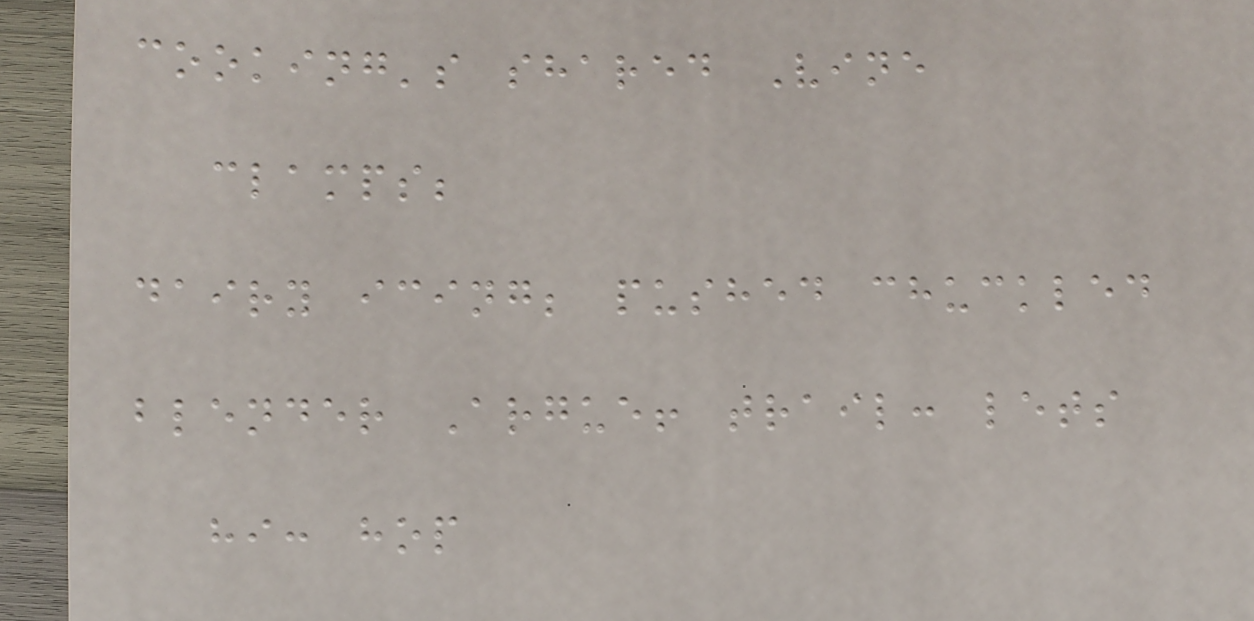cooking's shared Vine
clamps;
dairy icing; pushed chuckled
blender Argue! trail: lets
hi: hop
